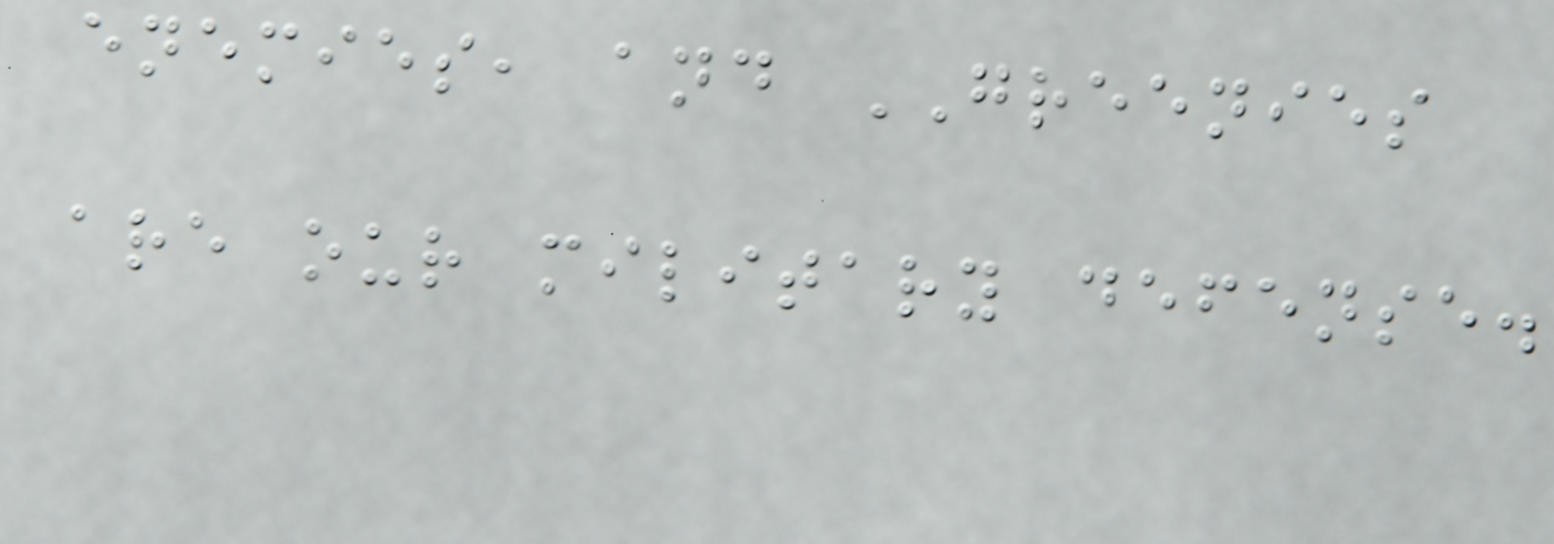enemies, and GREENIES
are our military defense.
